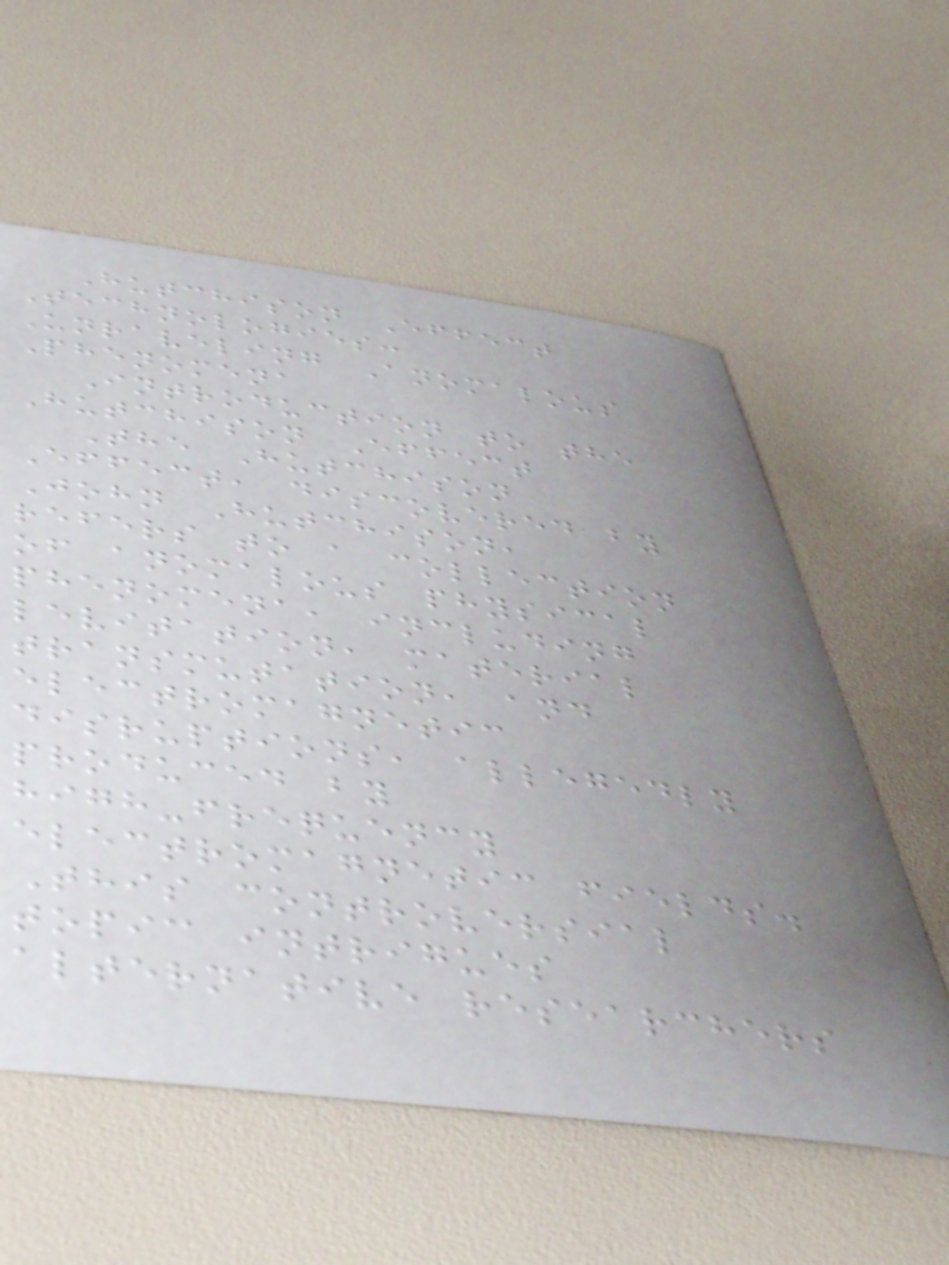Hutchison Effect
Technologies:
Unraveling Anomalous
Phenomena
Introduction to the
Hutchison Effect
The Hutchison
Effect, discovered by
John Hutchison,
refers to a collection
of anomalous physical
phenomena, including
levitation, material
transmutation, and
electromagnetic
disruptions, allegedly
produced by
high-frequency
electromagnetic fields.
This controversial
topic intrigues
alternative researchers
